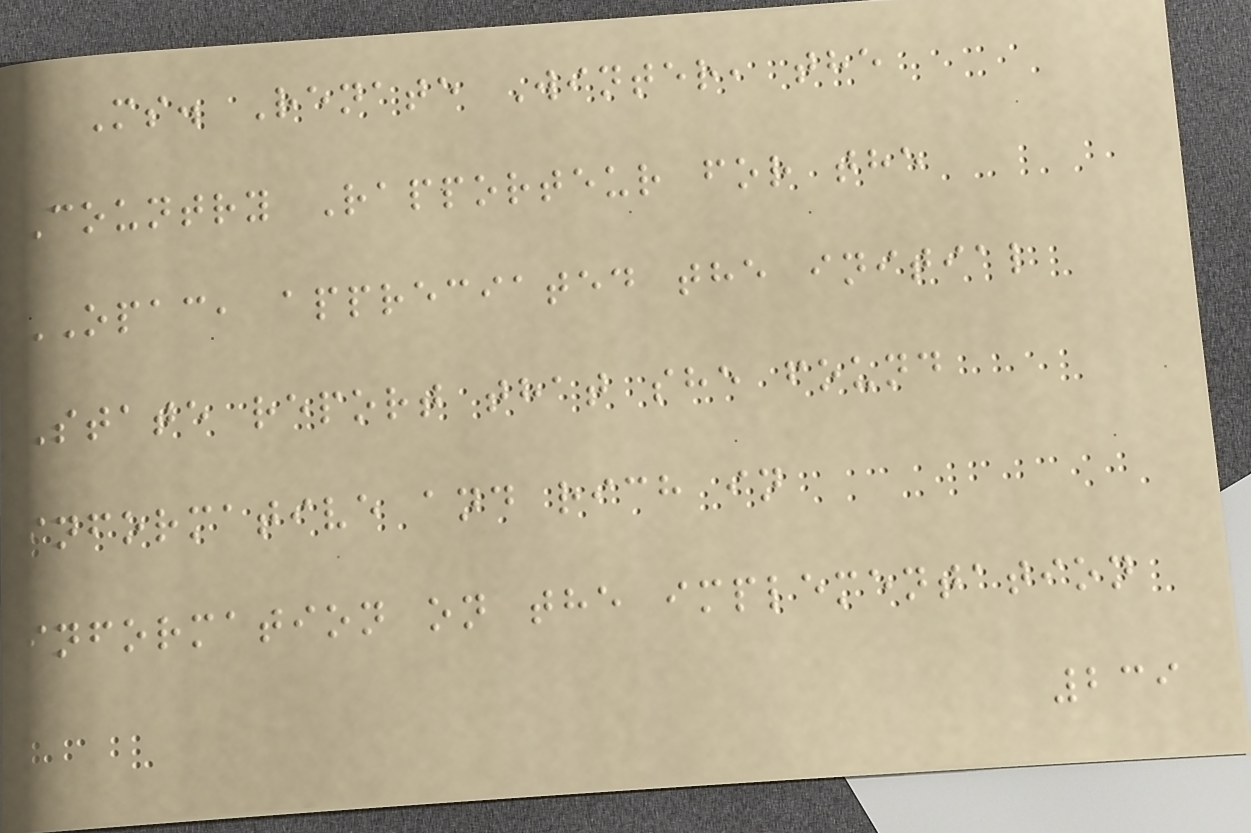Ms. Renate Winter, the
Country Rapporteur for the
OPAC, appreciated the initial
State report that she found
informative and rich in
information on the implementation
239
